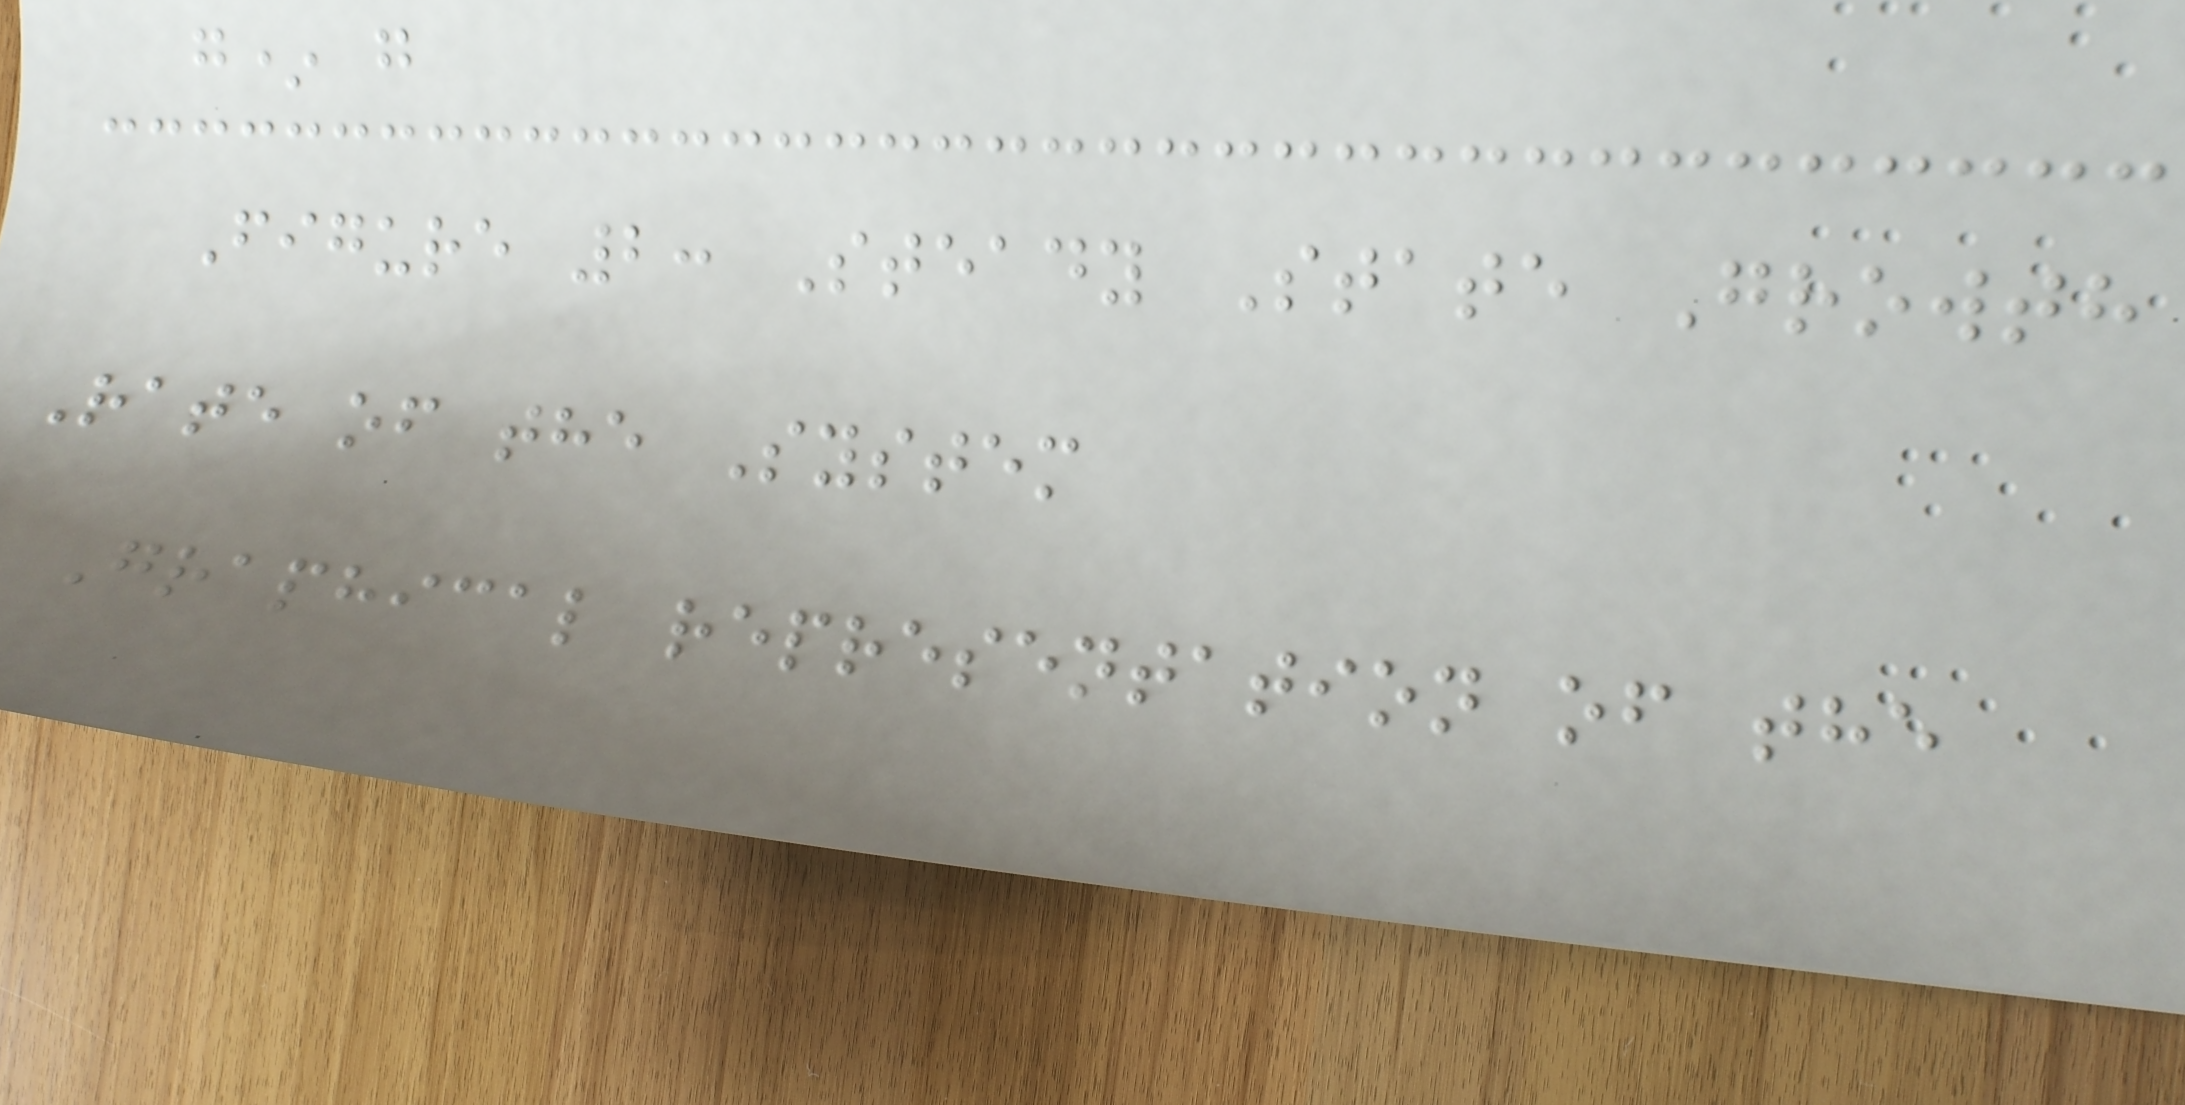g* g
Figure 2: Steady State Growth
Rate of the System
Graphical representation of the
